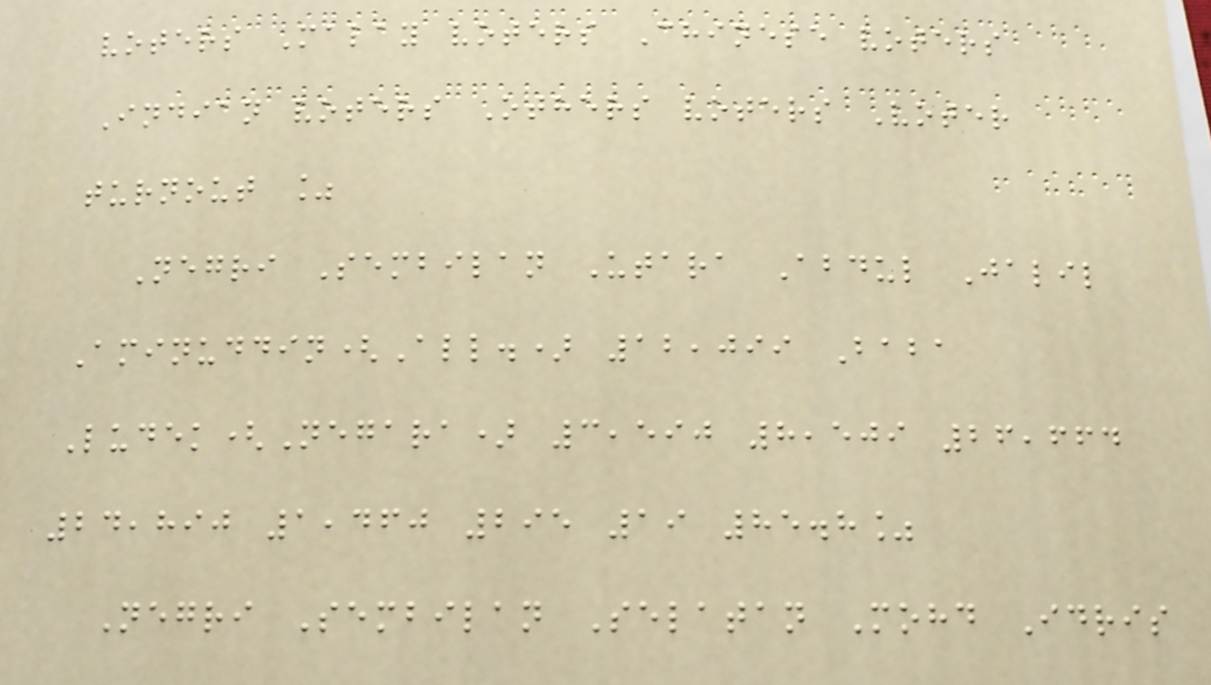voters Malay voters Chinese voters
Indian voters Others voters Voter
turnout %
Negri Sembilan Utara Abdul Jalil
Aminuddin(All.) 12,099 Baba
Ludek(Negara) 3,590 8,509 26,664
24,890 1,460 295 19 85.8%
Negri Sembilan Selatan Mohd Idris
